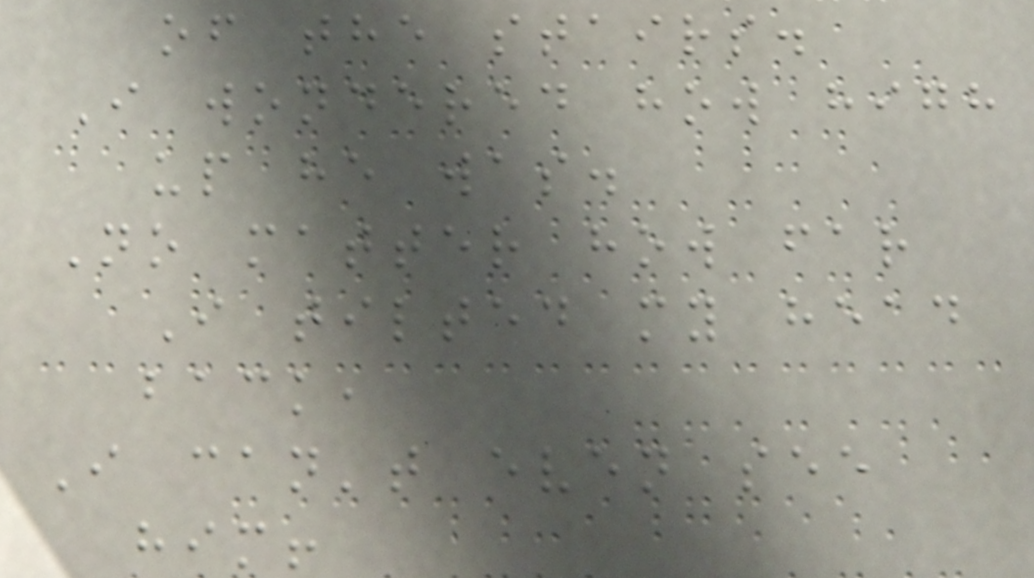of the stairs.
I wondered how high
up he was.
No matter how far
I tilted my head
back,
I can't even see
him!
